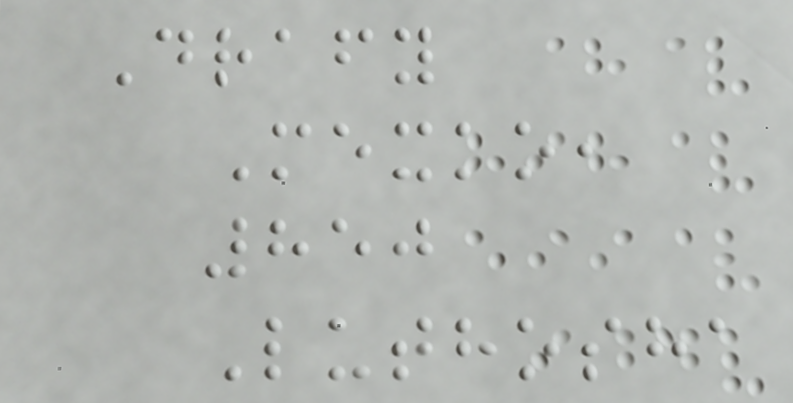Drafy
Mexko,
850
Luthosha
